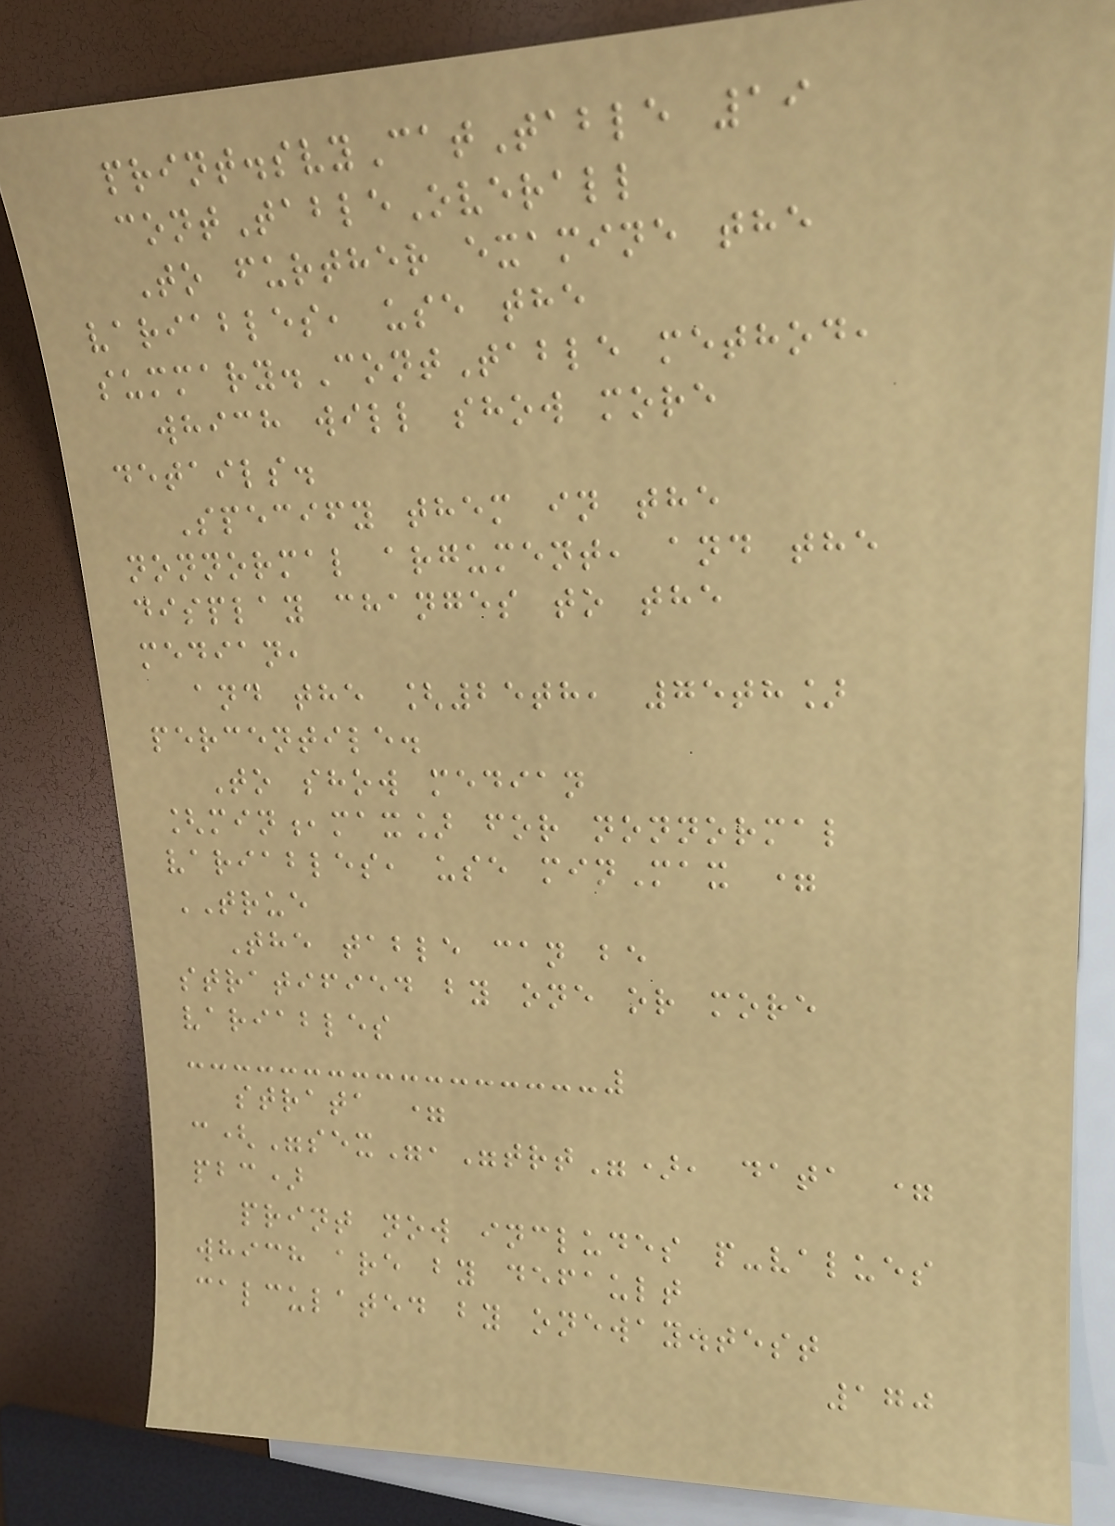print.svyCatTable 19
contTableOverall
To further examine the
variables, use the
summary.ContTable method,
which will show more
details.
Specify them in the
nonnormal argument, and the
display changes to the
median,
and the [25th, 75th]
percentile.
To show median
[min,max] for nonnormal
variables, use minMax =
TRUE
The table can be
stratified by one or more
variables
strata =
c("sex","trt"), data =
pbc)
print now includes p-values
which are by default
calculated by oneway.test
170
